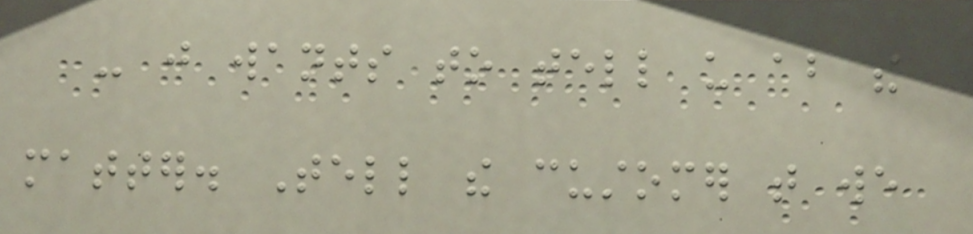- just wants to tell us about the
matter. Tell the customer that we
